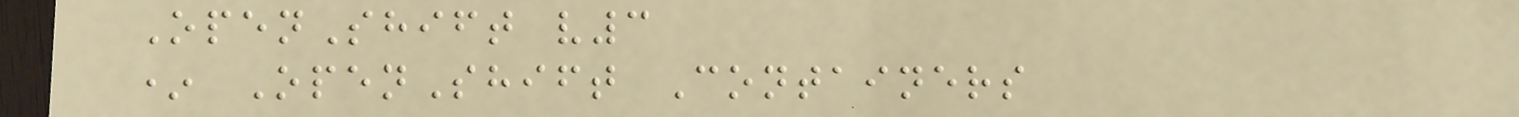OpenShift v3
* OpenShift Containers
